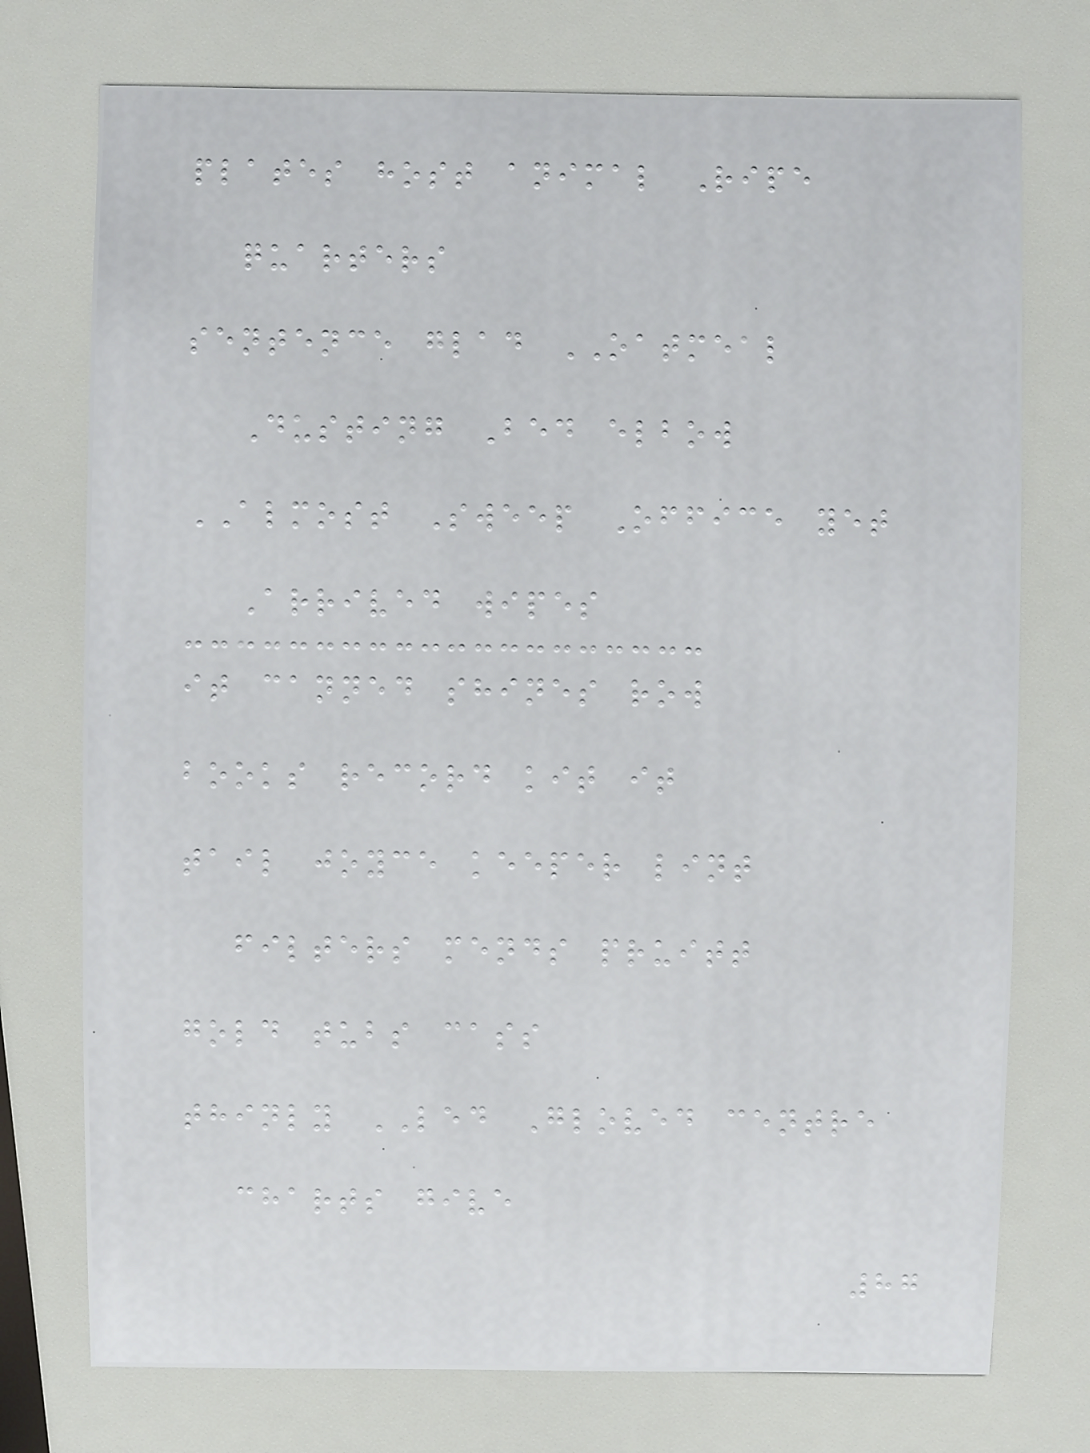plates host animal Ripe
quarters
sentence glad OATMEAL
Dusting Bed elbow
ALMOST Sweep Office yet
Arrived wipes
it canned shines row
books record kit it
tail joyce keeper lint
filters mends pruitt
gold tubs cass
thinly LED Gloved centre
charts give
87
